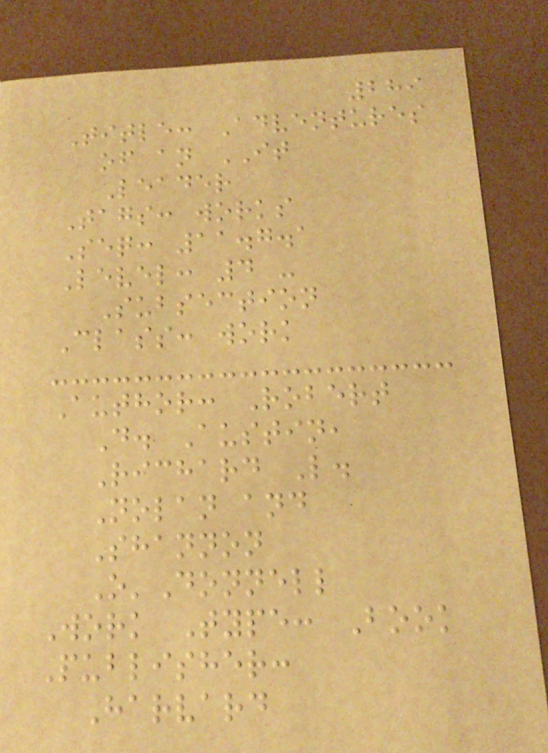289
Title: Adventures
of an IT
Leader
Tags: works
Seq: 11.7.1
Level: 4 -
Subsection
Class: work
Author: Robert
D. Austin,
Richard L.
Nolan and
Shannon
O'Donnell
Work Type: Book
Publisher:
Harvard
